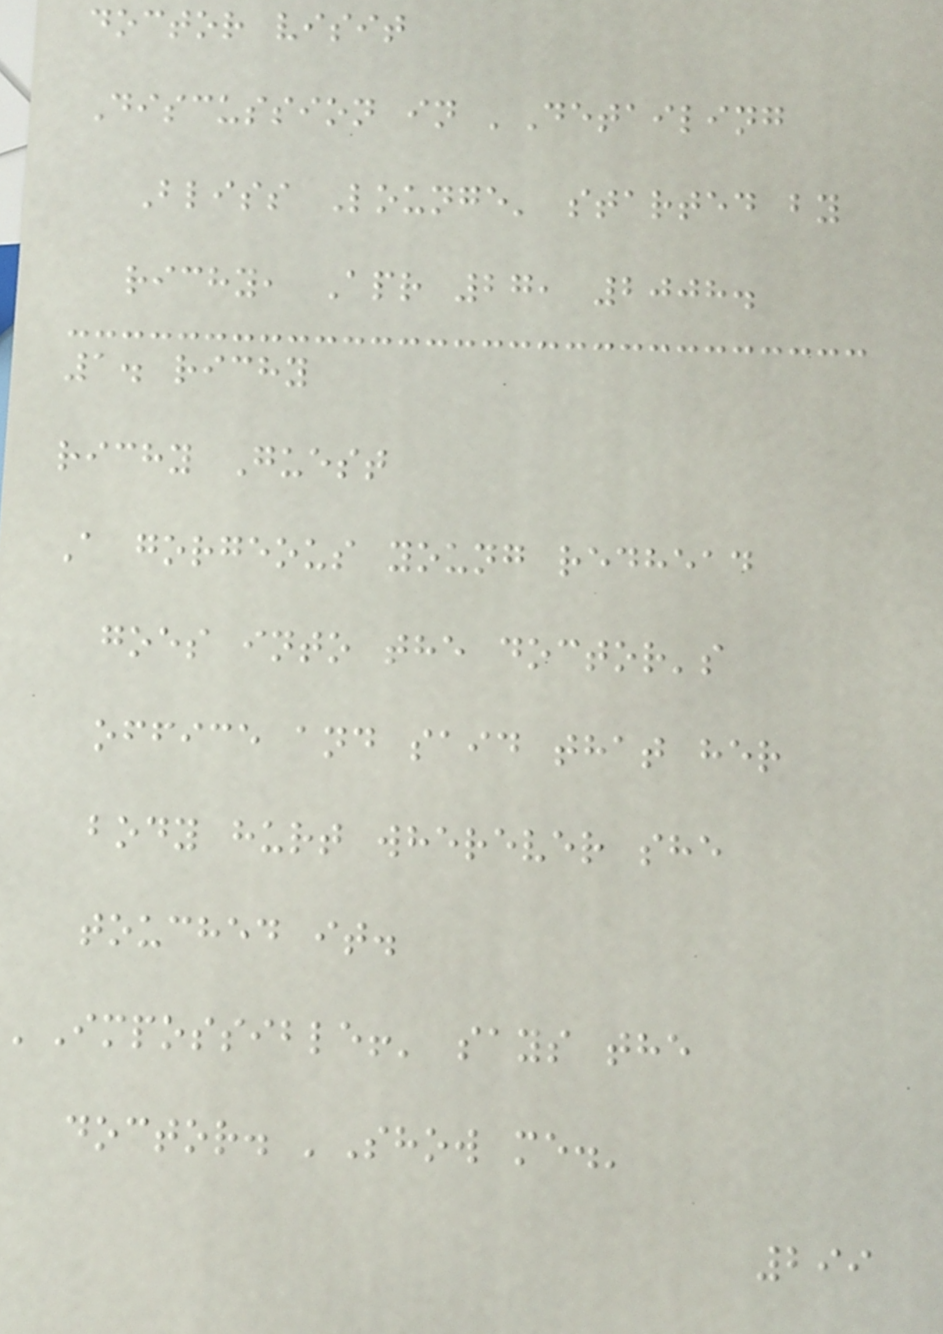doctor visit
Discussion in 'Detailing
Bliss Lounge' started by
richy, Apr 27, 2008.
1. richy
richy Guest
A gorgeous young redhead
goes into the doctor's
office and said that her
body hurt wherever she
touched it.
'Impossible!' says the
doctor. 'Show me.'
299
